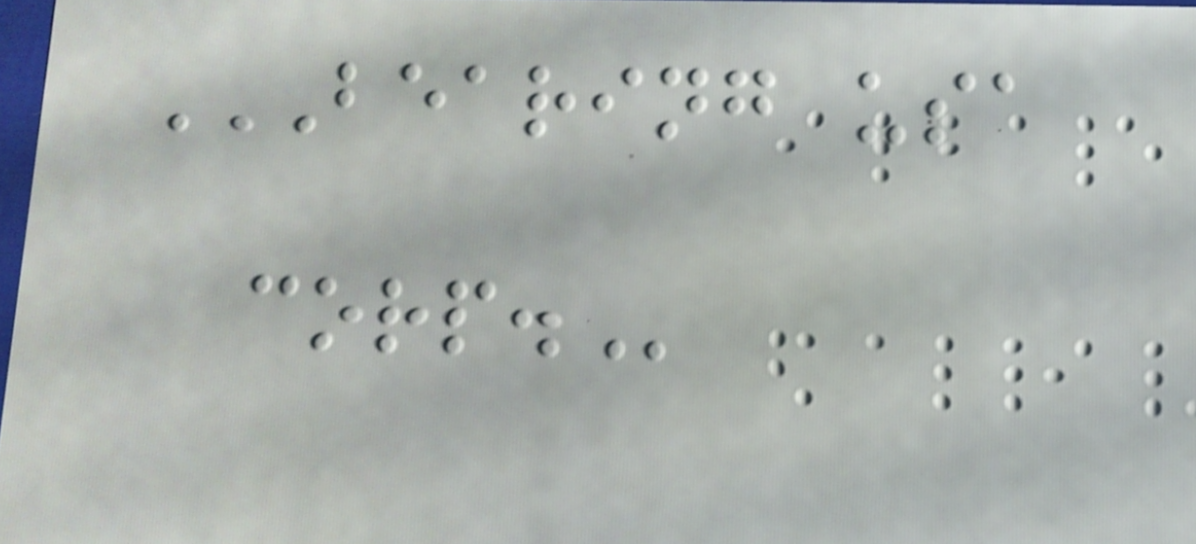BEARING USA
CORP.
